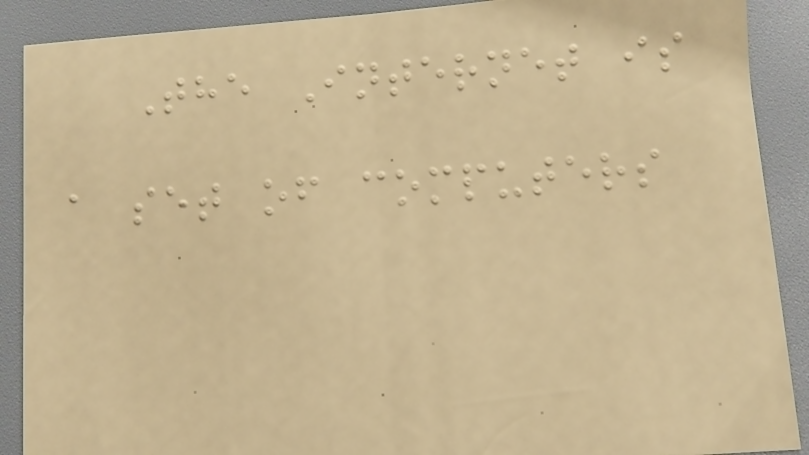The Internet is
a set of computers
